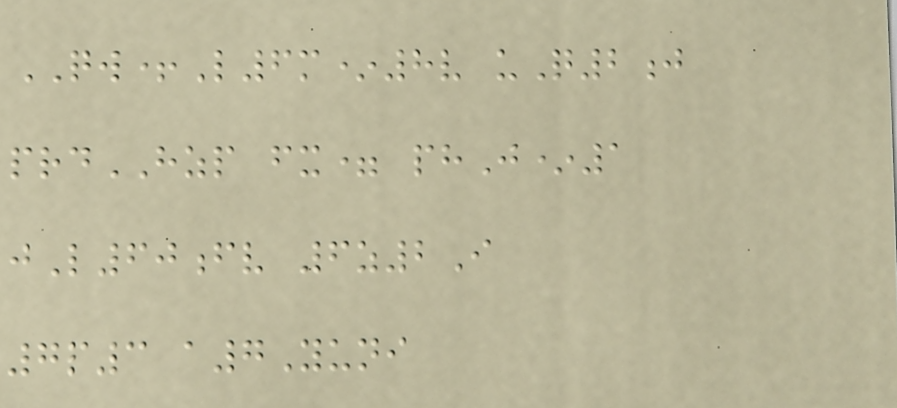QW+L6m*8v uQ2j
prdHZP fx= phJ*1
jL60fv 6z2I
7p3 a7Yuni
